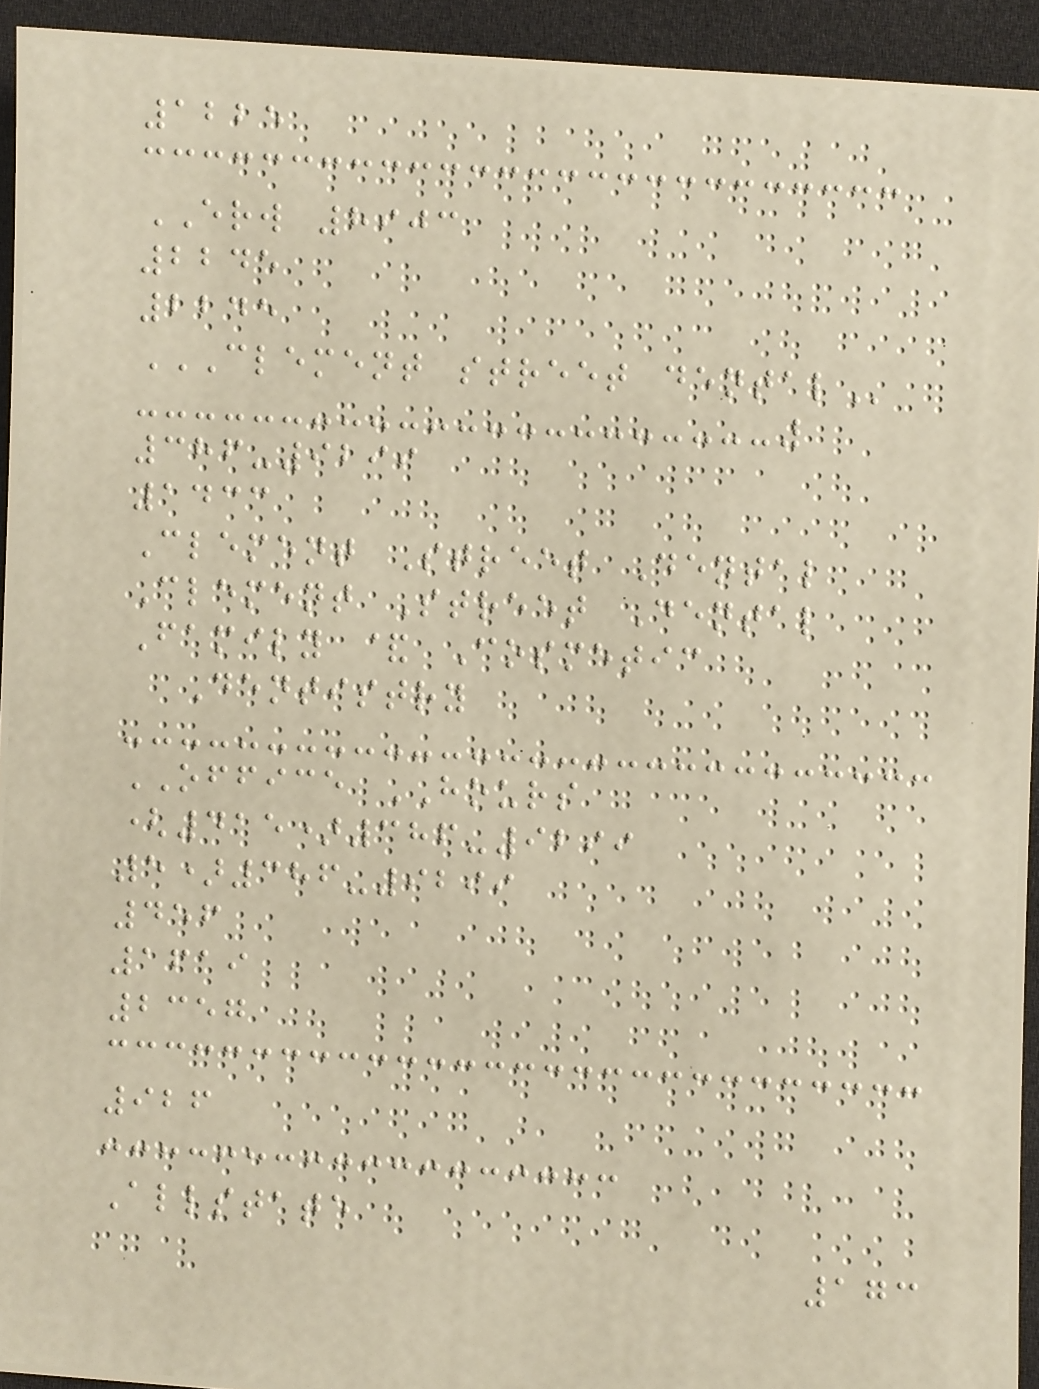1225
ERW 8903
2245
2245
CLEMENT STREET DENTAL
386-9299
1433
Clement Street Dental
Clement Street Dental
Family & Cosmetic
Dentistry
OFFICE HOURS
(415)386-9299
5)386-9299
456
1619
2357
926
Allstate
173
